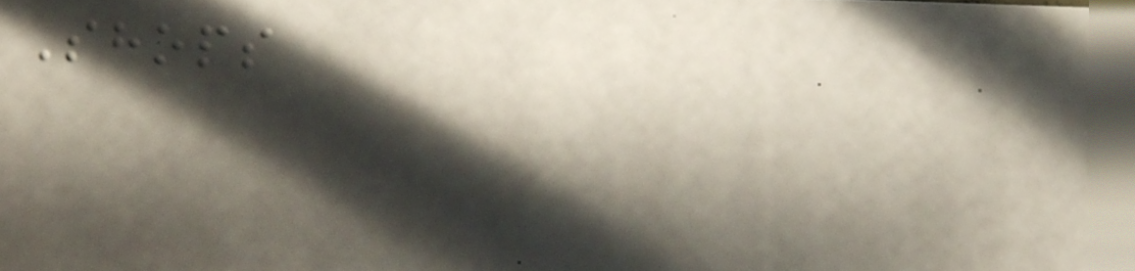Shops
